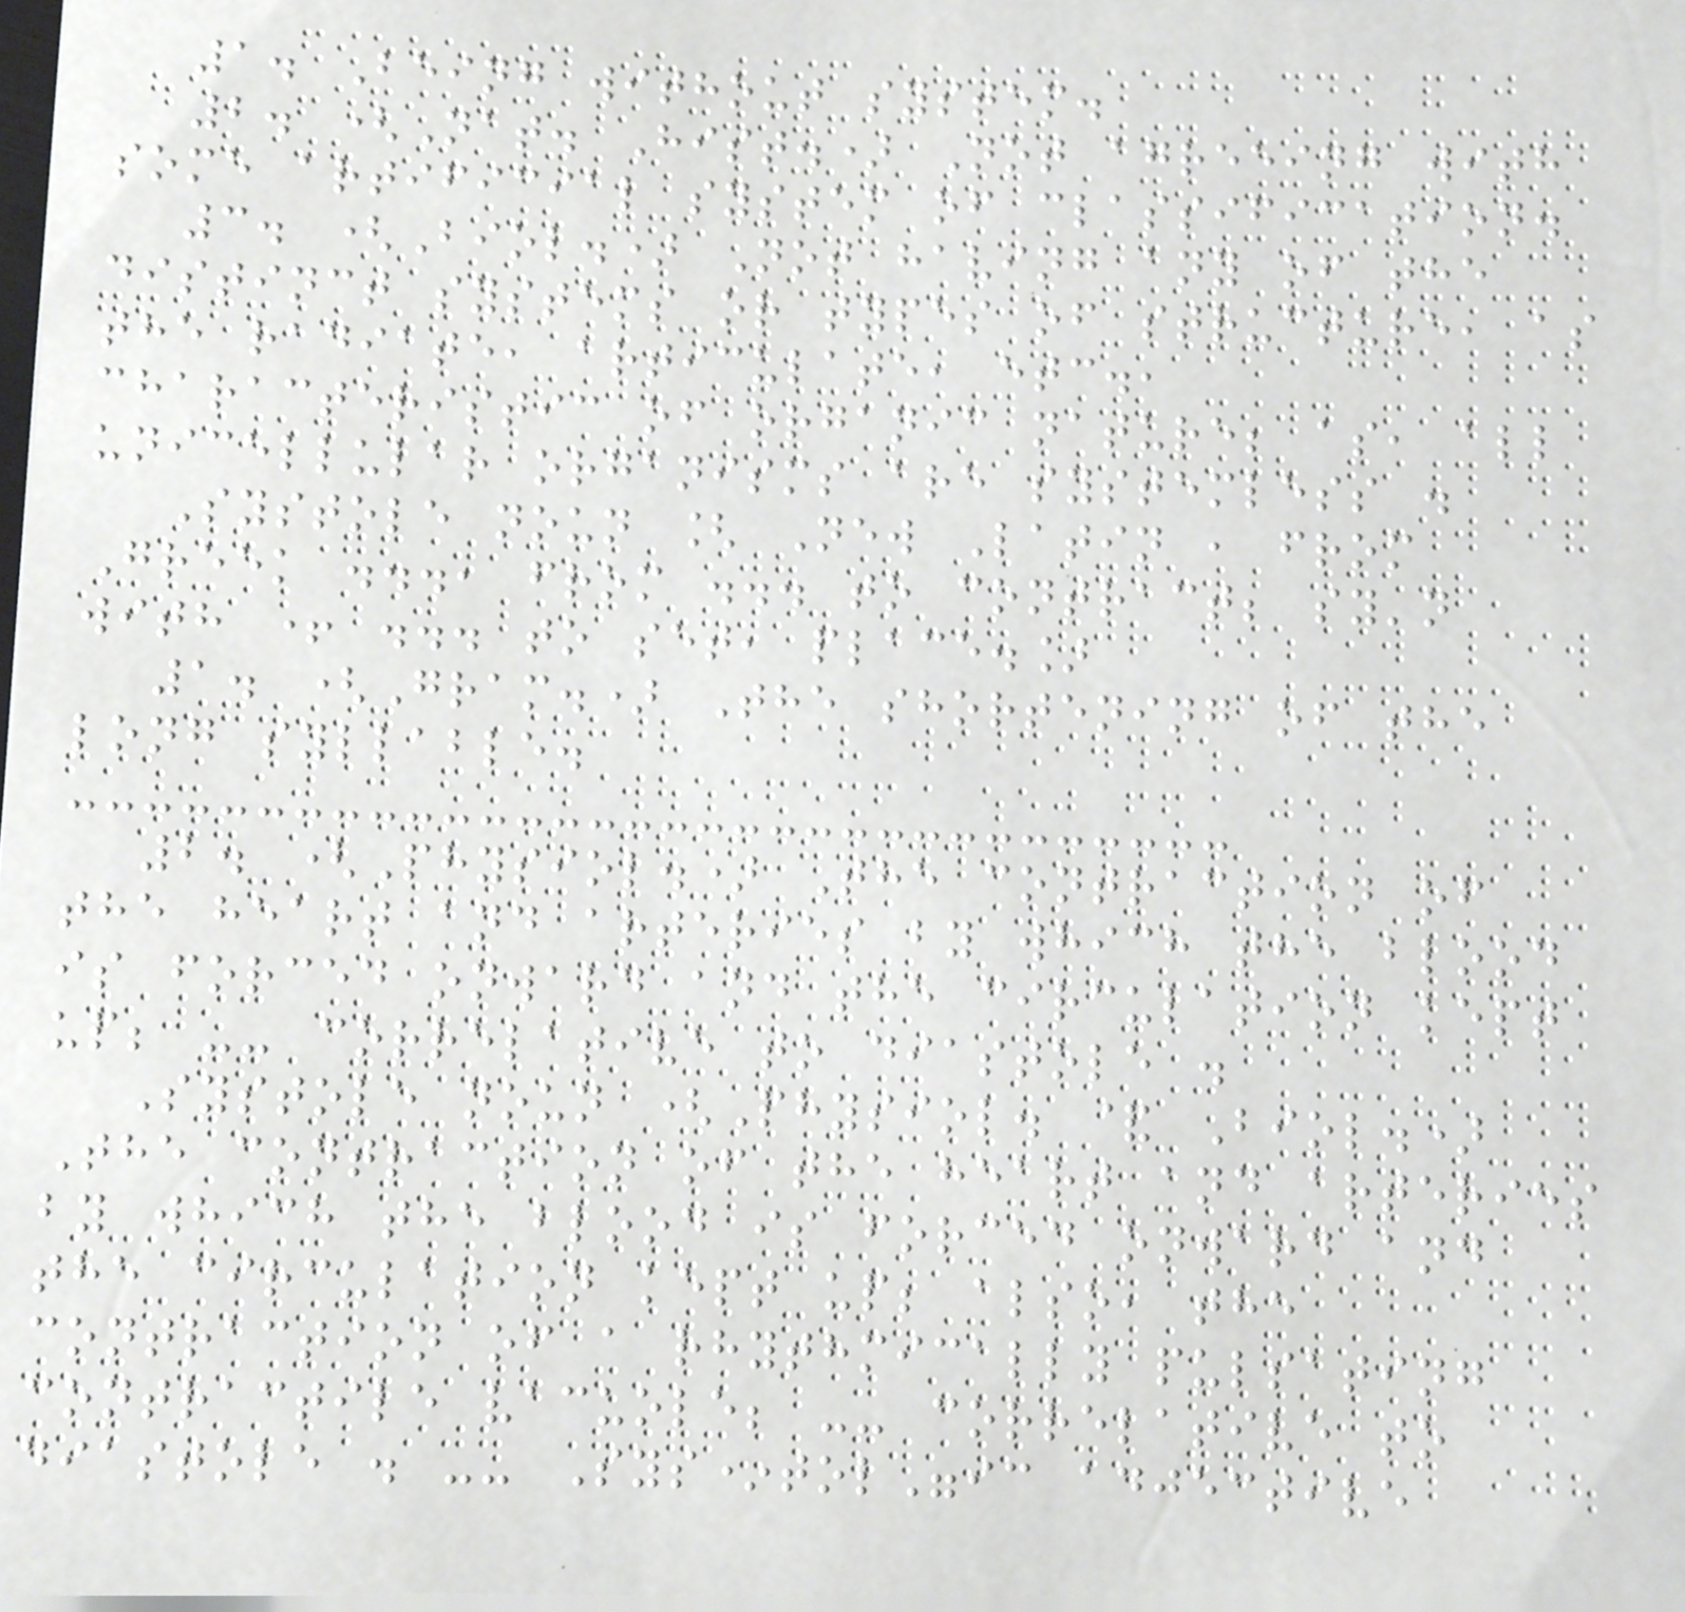1. Being without system.
2. (Nat. Hist.) Not agreeing with
some artificial system of classification.
3. (Biol.) Not having any of the
distinct systems or types of structure, as
the radiate, articulate, etc.,
characteristic of organic nature; as, all
unicellular organisms are systemless .
Systole noun [ New Latin , from
Greek ..., from ... to contract; sy'n
with + ... to set, place.]
1. (Gram.) The shortening of the
long syllable.
2. (Physiol.) The contraction of
the heart and arteries by which the blood
is forced onward and the circulation kept
up; -- correlative to diastole .
Systole noun (Physiol. & Biol.)
The contraction of the heart and arteries
by which the blood is forced onward and
the circulation kept up; also, the
contraction of a rhythmically pulsating
contractile vacuole; -- correlative to
diastole . -- Sys*tol"ic adjective
